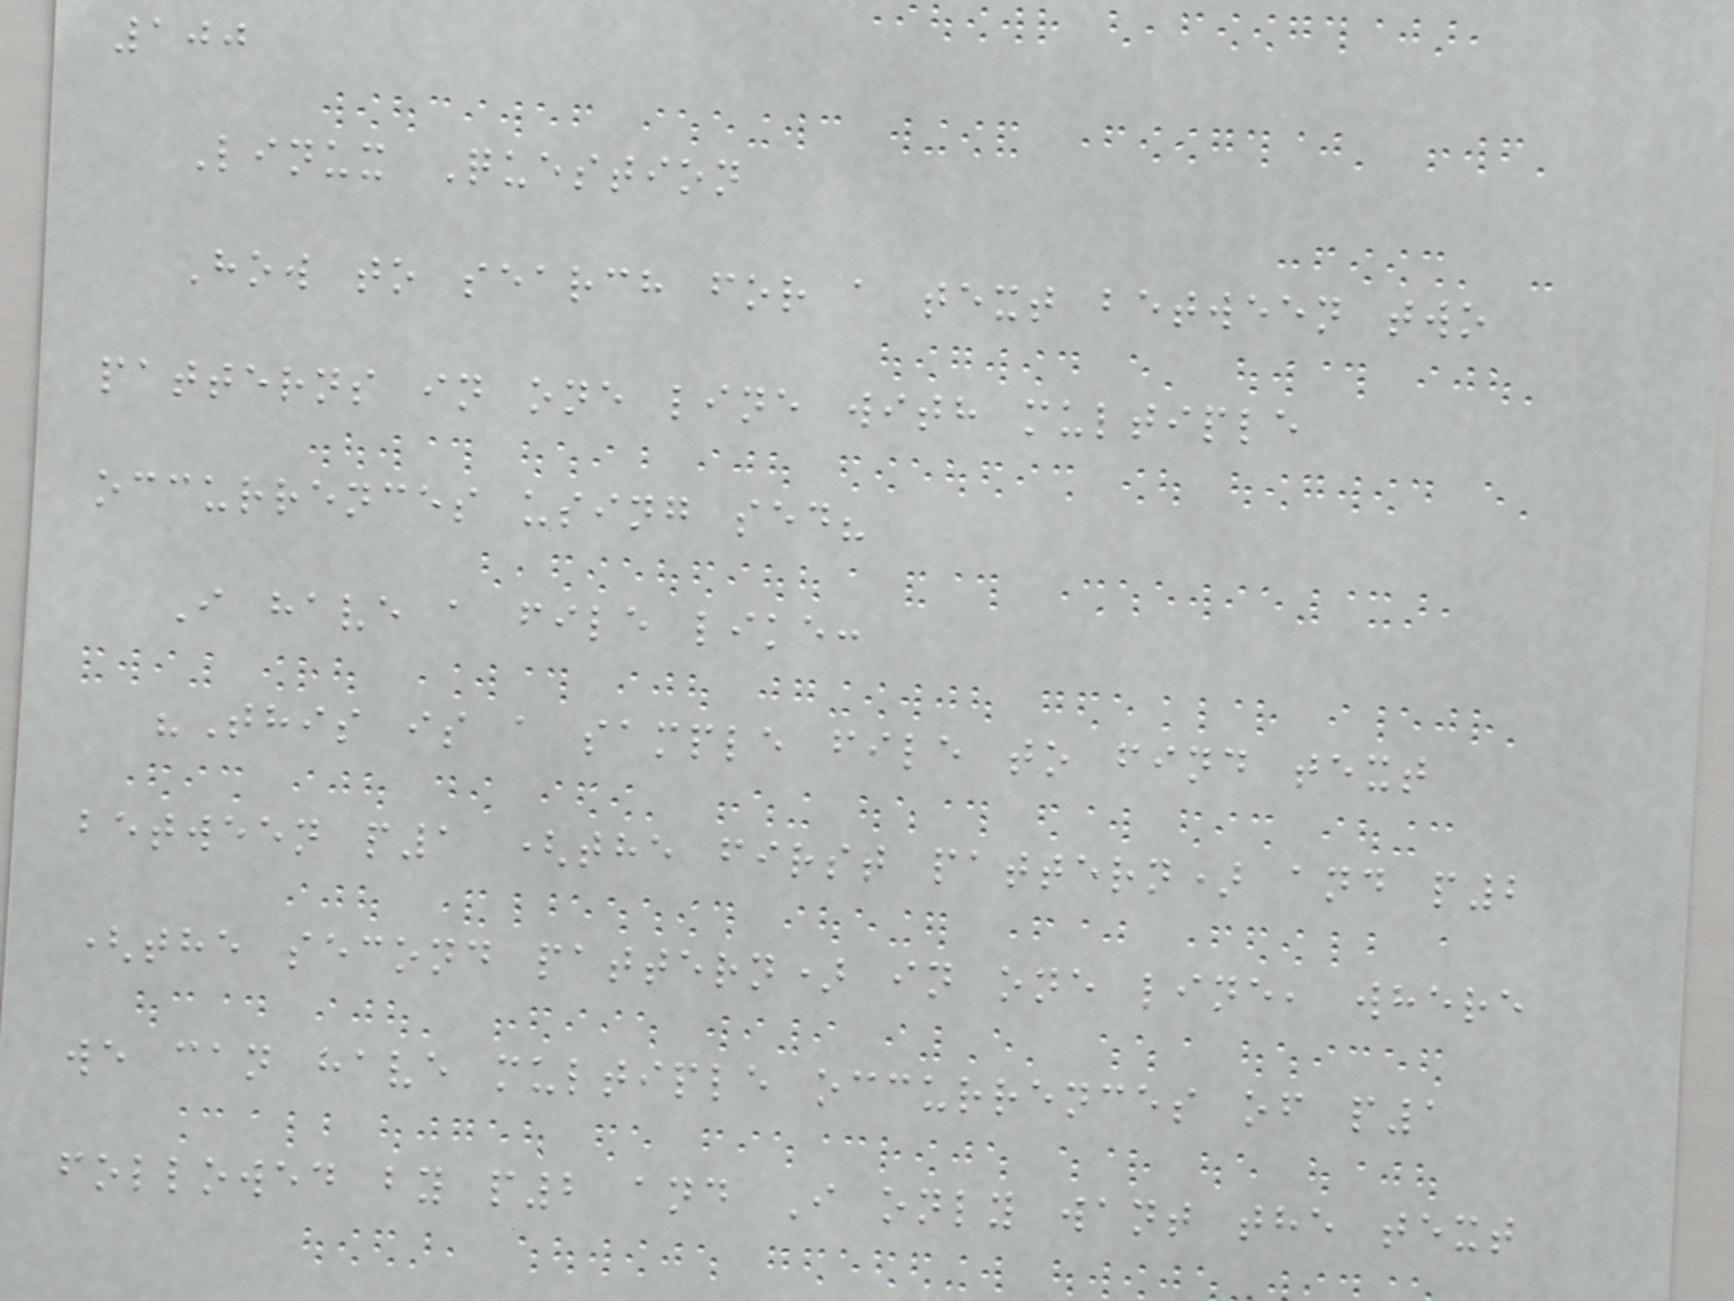100
Linux Question
How to search for a text between two
patterns in one line with multiple
occurrences using sed?
I have a file like:
"This is a sample file to find text
between p1 (the first pattern) and p2
(the second pattern) in one line, where
we can have multiple occurrences of p1
followed by p2 and I only want the text
